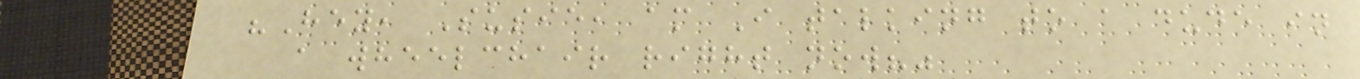"Hey, Susie, am I talking to a dude in
a wheelchair right now?"
